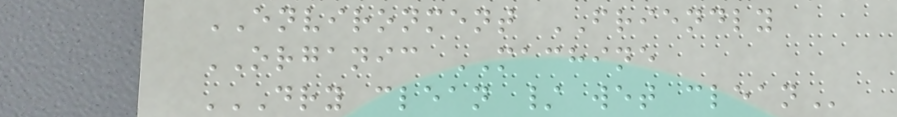ENVIRONMENT FRIENDLY
ORGANIC MACHINE
DRY CLEAN / WET CLEAN
